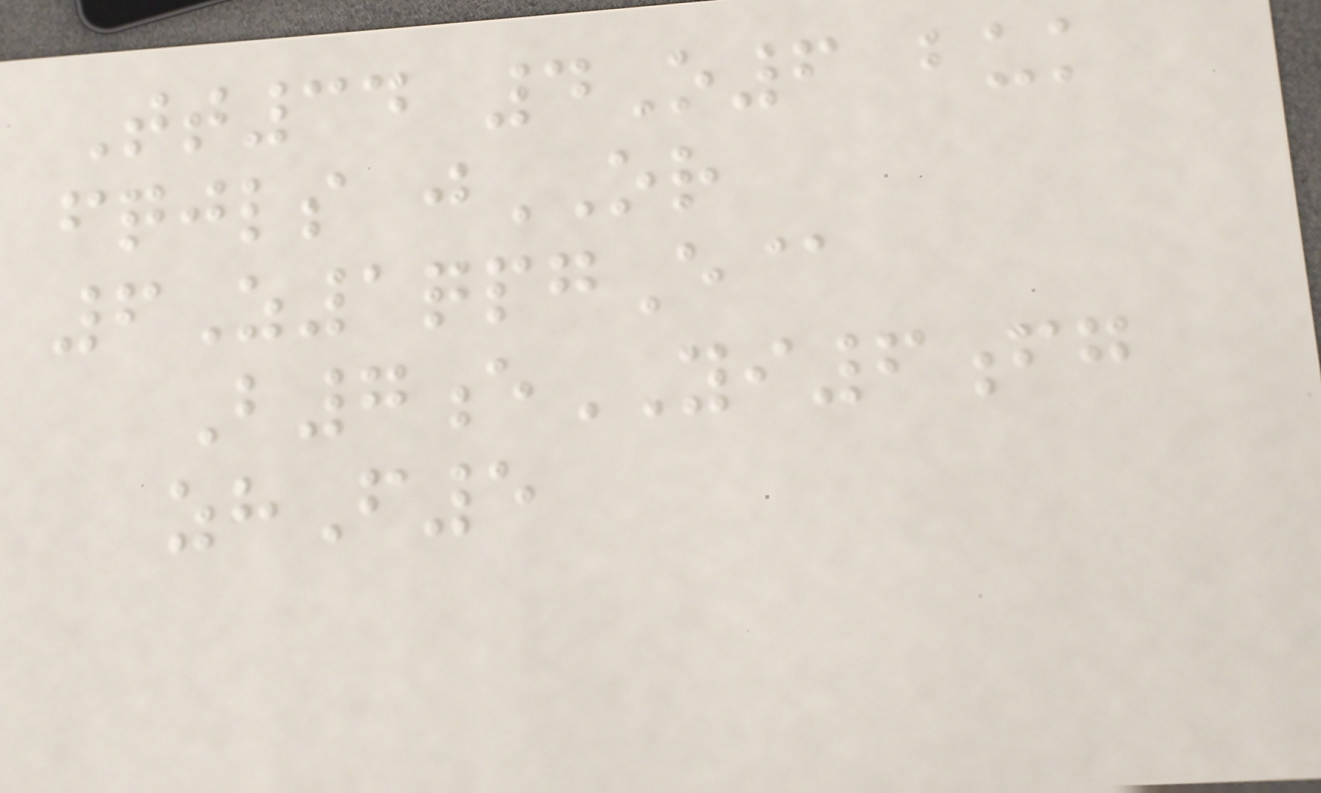Tt34 4O6 buk
fqjls jOR
6Z1qpgE@
B7eYI6fg
zhF5
